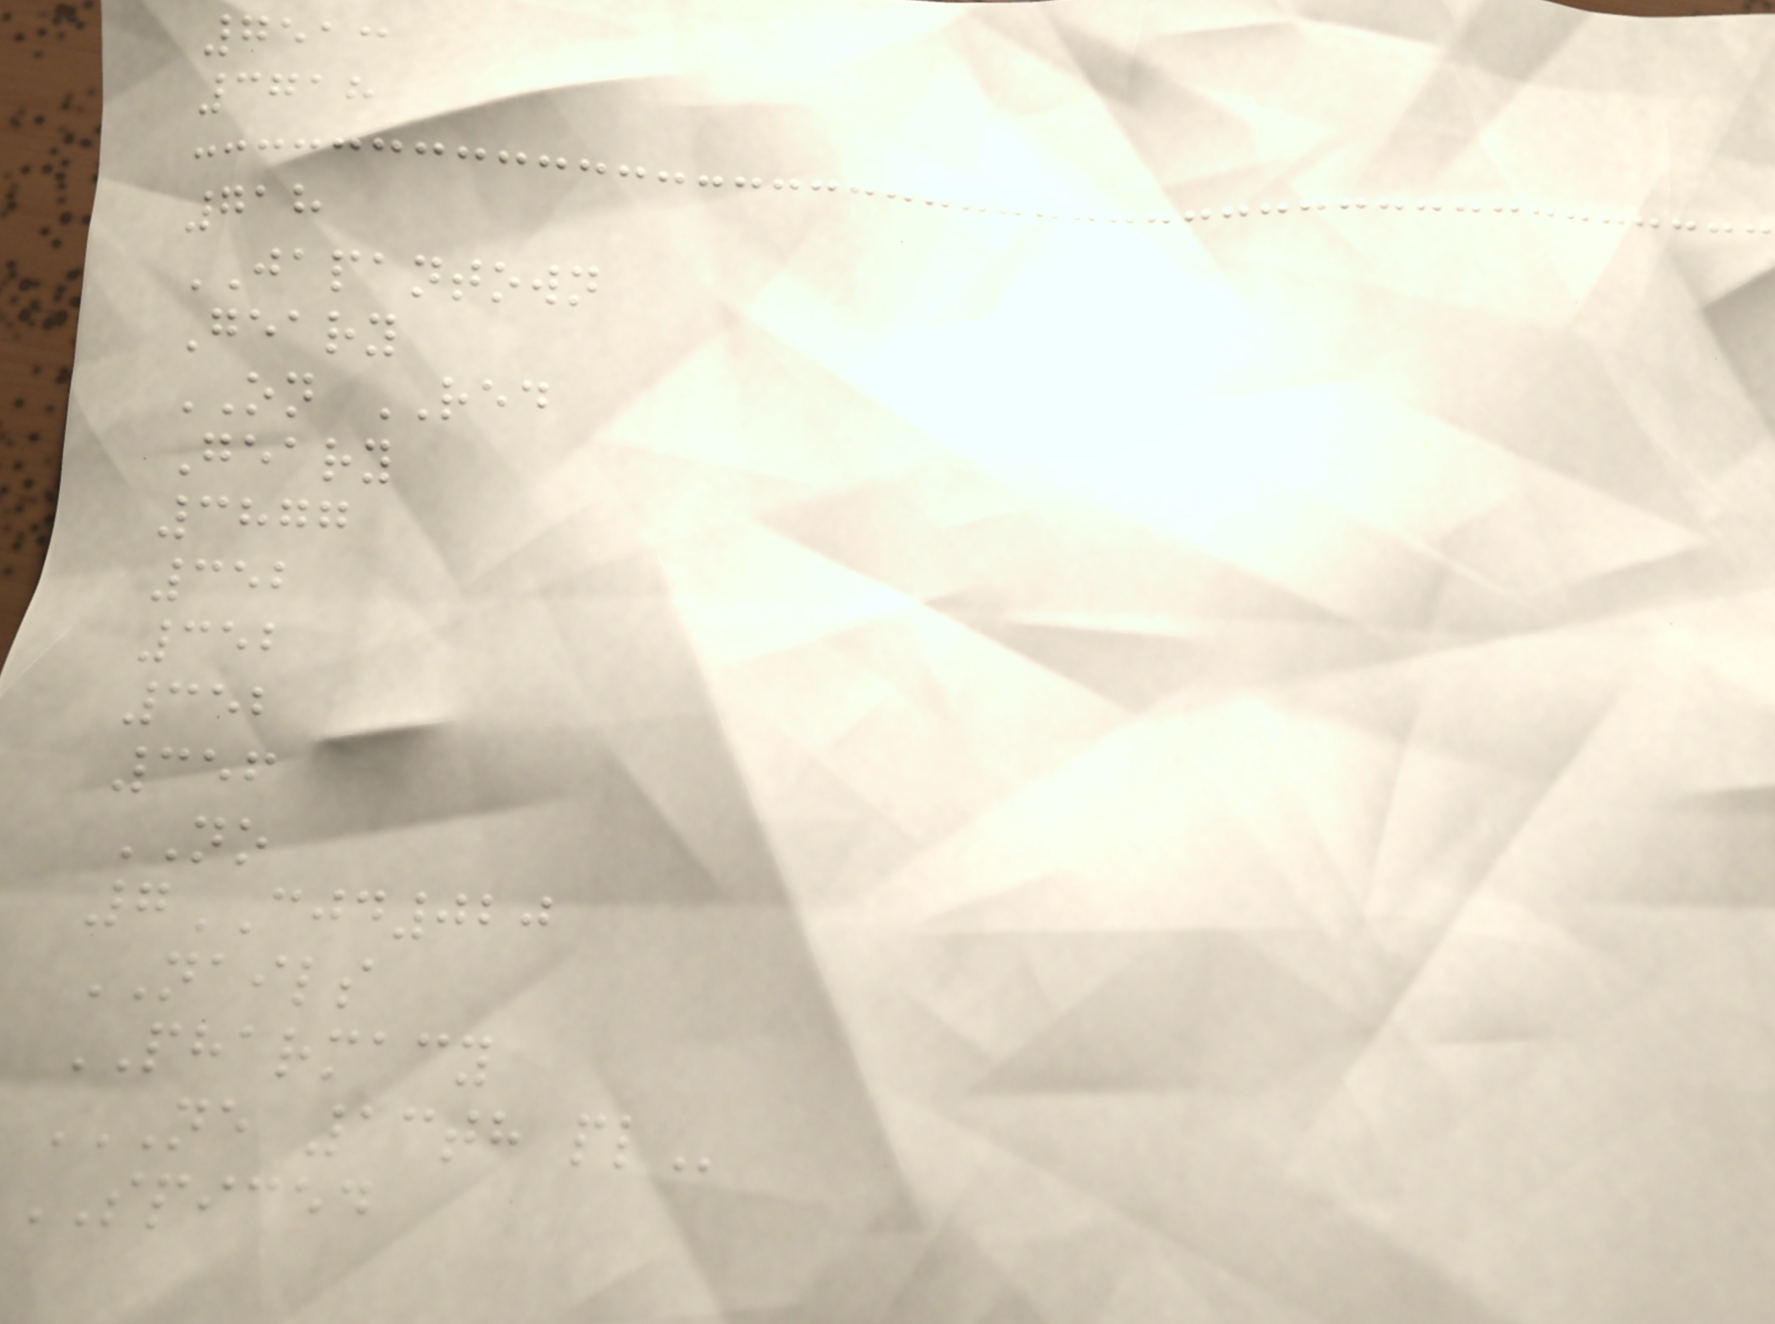7513
3718
718
JAPANTOWN
Geary
ON RED
Geary
3877
352
352
352
356
NO
7CJD020
NAILS
PHARMACY
NE 13TH PL
SPICED
